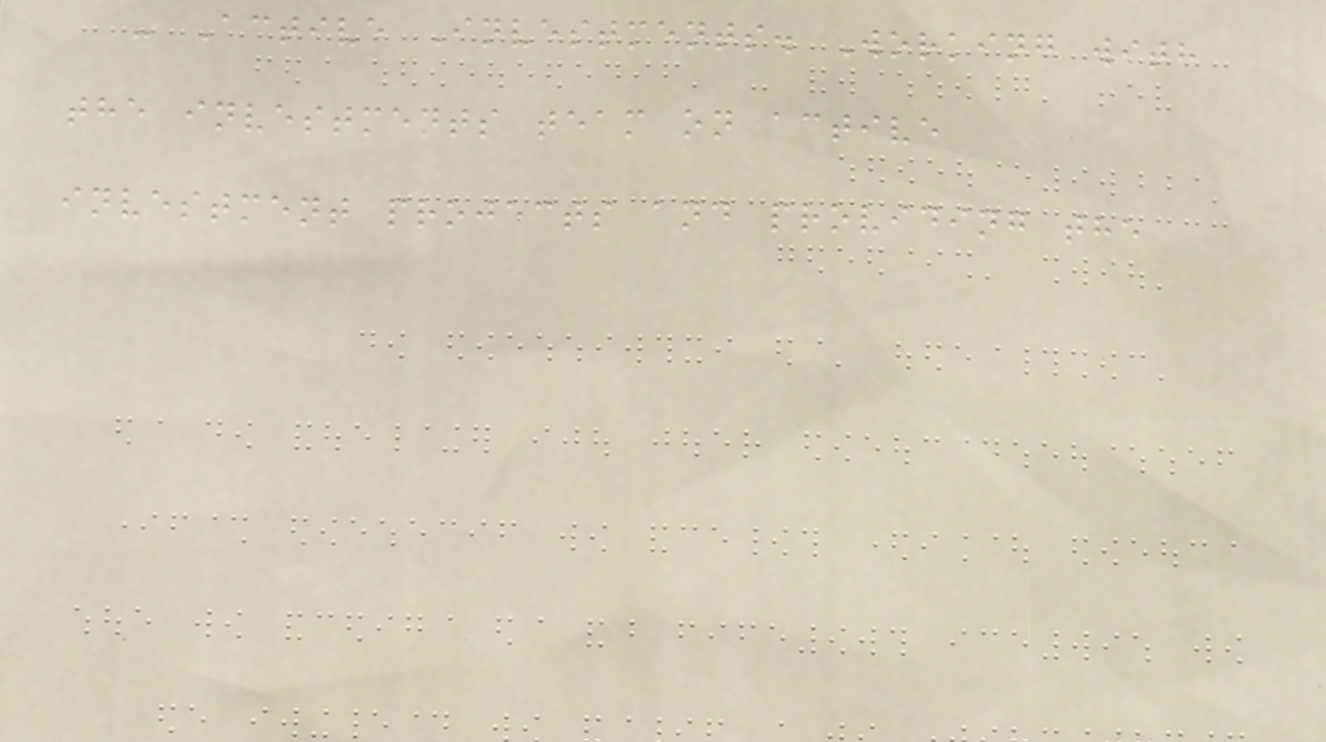- Active Investments. Working with
the investments team on active
investment projects and providing the
